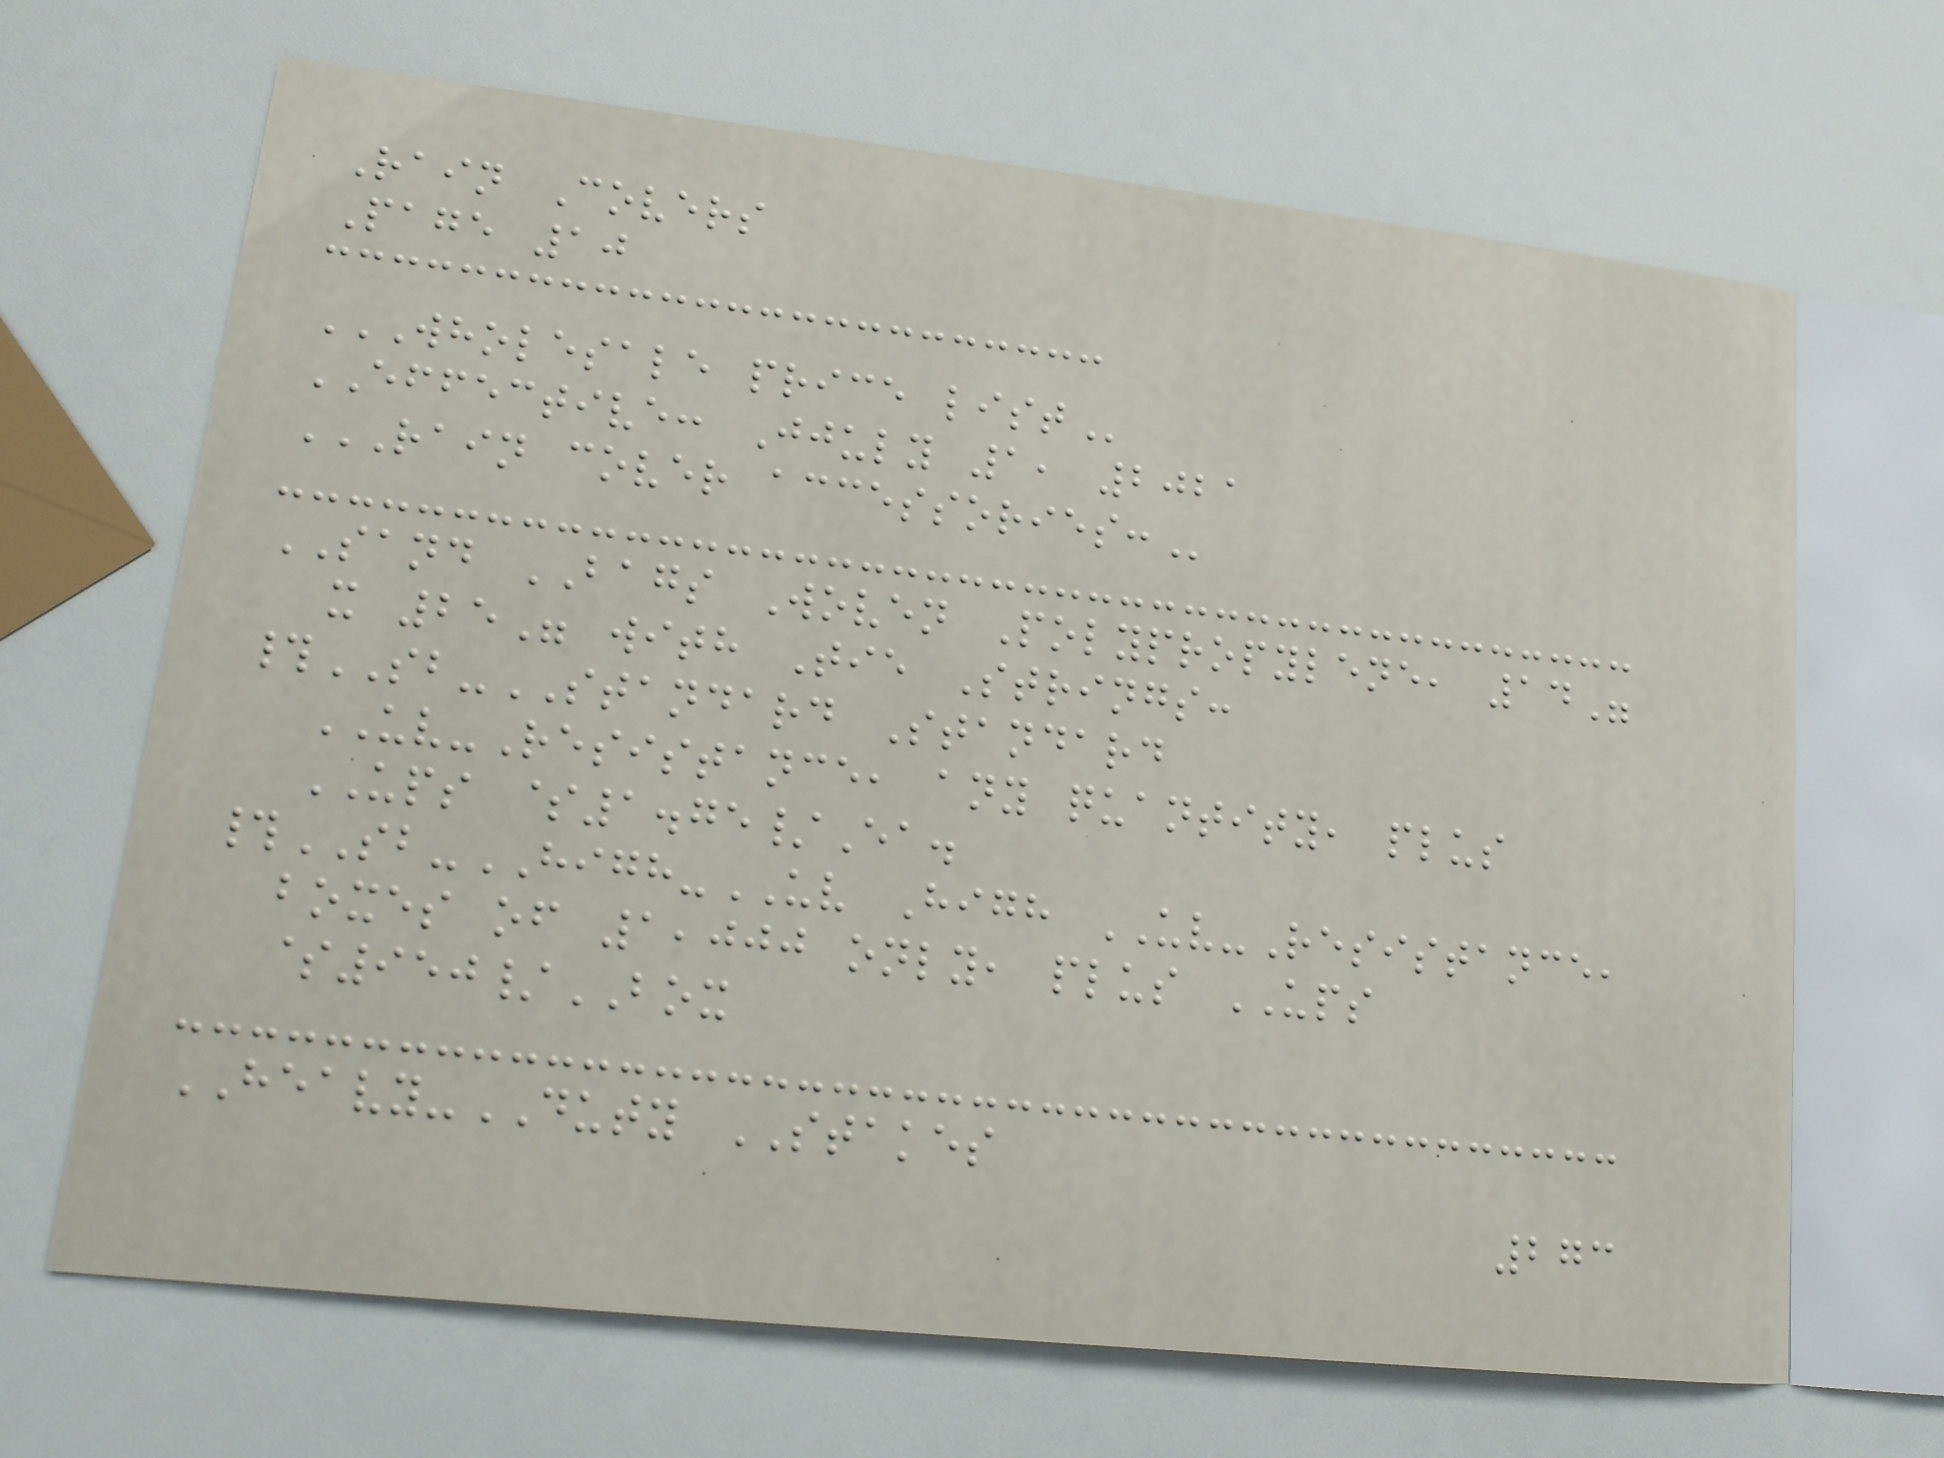Rain Covers
Page 10
WHOLESALE PRICE LIST
EFFECTIVE: Jjuly 1, 2021
RAIN COVER ACCESSORIES:
SAND BAGS Woven Polypropylene, 14"
x 25" with Tie Strings:
#SB-STANDARD Standard
UV-Resistance, any quantity, plus
UPS $1.75/Ea.
#SB-HIGH-UV High UV-Resistance,
boxes of 1,000 only, plus UPS
$950/BOX
HEAVY-DUTY STAKES
273
